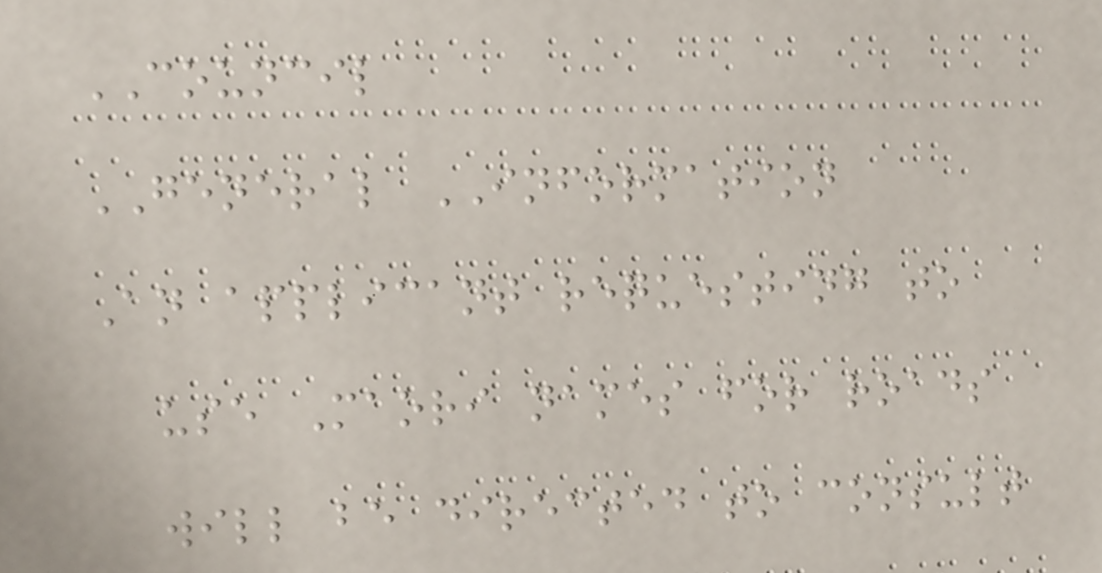COUNCIL
GENERAL INFORMATION
An applicant requesting to
use Maori names for roads
will be directed to consult
